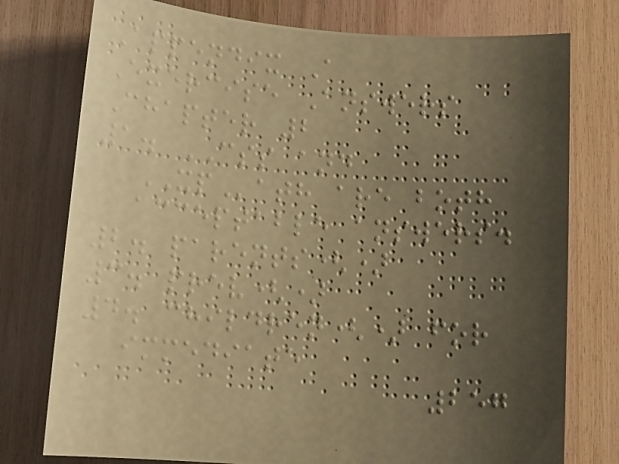Appendix A
Exercise Answers
Chapter 2
1. CSS and
XPath are both
acceptable answers.
2. parents()
3. prev()
4. children() for
immediate
257
